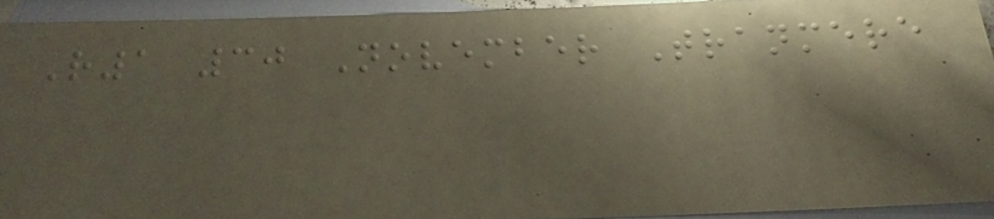R1 30 November Tranmere
